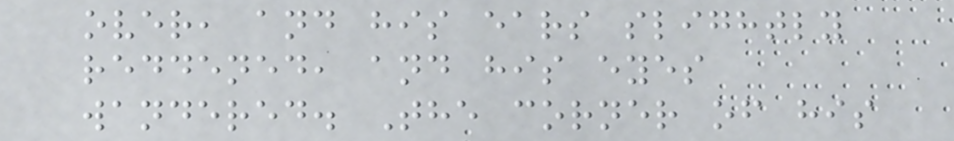over, and his ears slightly
reddened, and his eyes
wandered. The corner of his
